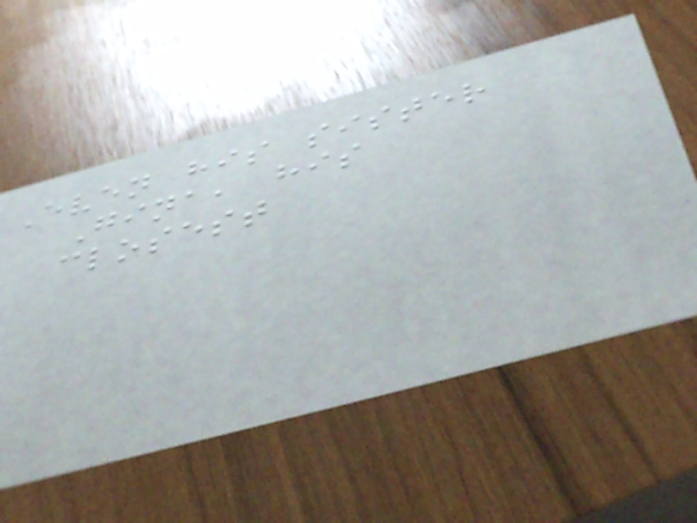Even his sister
Gina, his
closest
